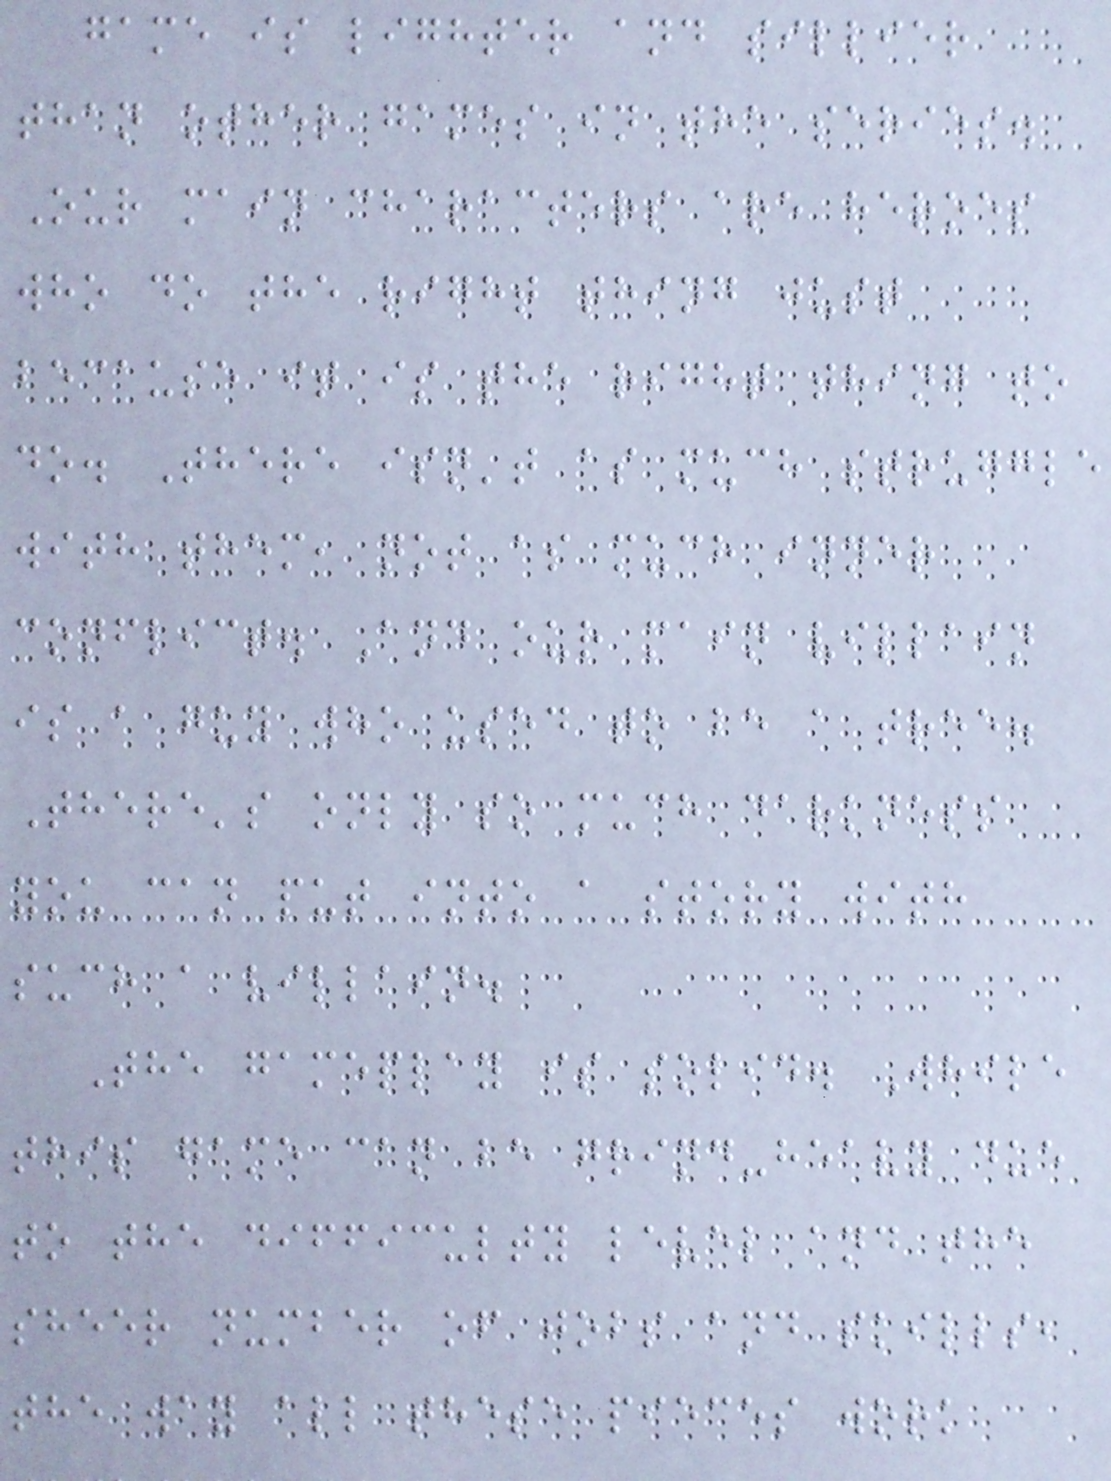game is lighter and sillier
than other games in the series.
Our main characters are heroes
who do the right thing just
because it is the right thing to
do. There isn't as much struggle
with them, not as much inner
conflict. And our main villain
is a guy who used to be a tree.
There's only so much darkness
you can put into a story with
such a villain.
The gameplay is solid. While
this game can be grind-heavy due
to the difficulty level and the
sheer number of jobs and skills,
the way all these pieces work
